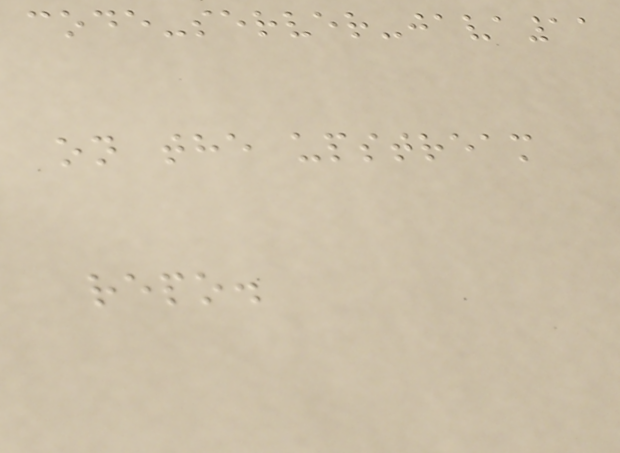code-server-java11
on the upstream
repo.
